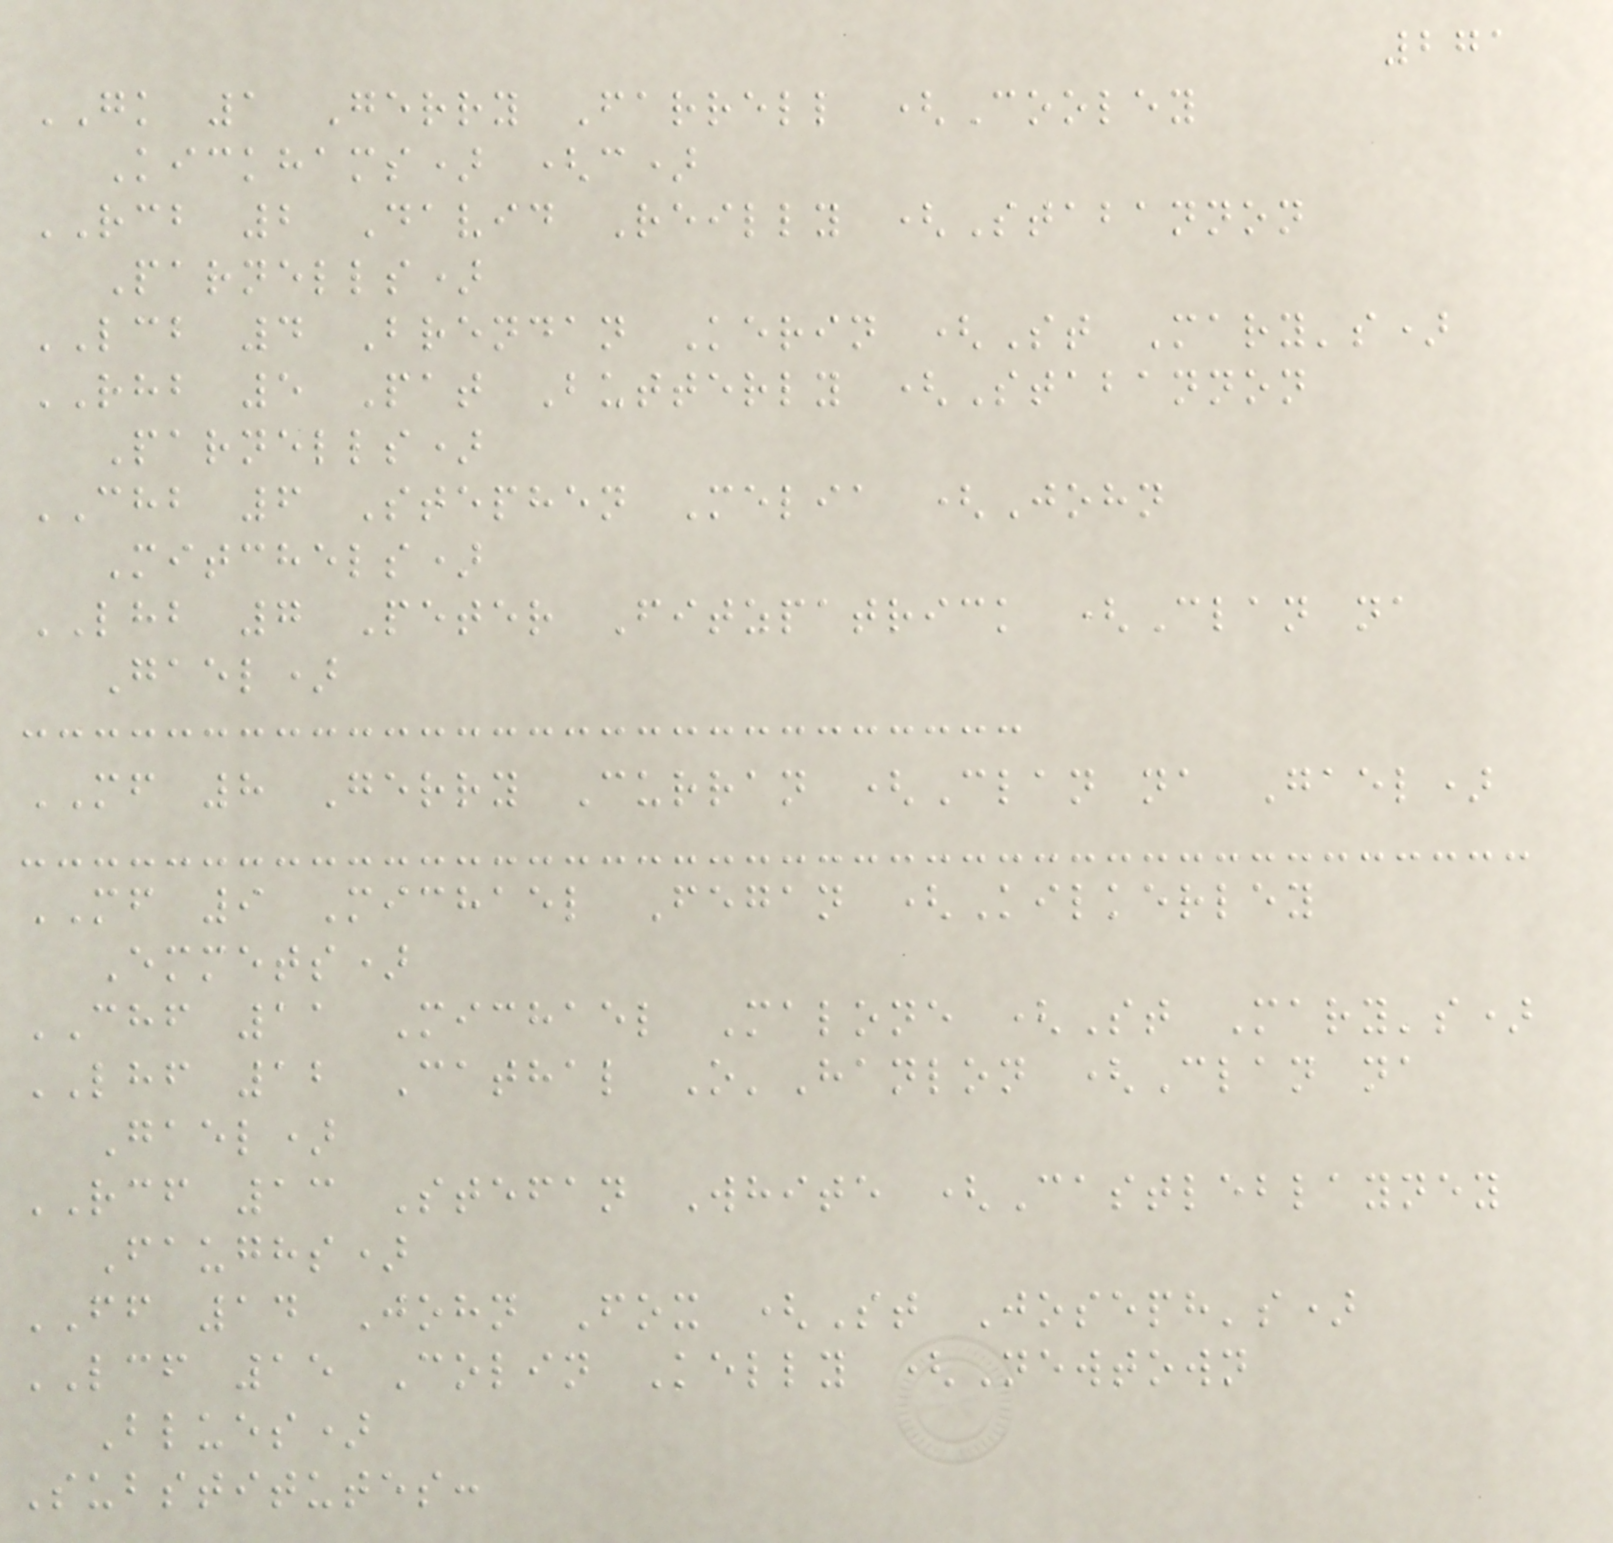271
GK 1 Gerry Farrell (Cooley
Kickhams) (c)
RCB 2 David Reilly (Stabannon
Parnells)
LCB 4 Brendan Kerin (St Mary's)
RHB 5 Pat Butterly (Stabannon
Parnells)
CHB 6 Stephen Melia (John
Mitchels)
LHB 7 Peter Fitzpatrick (Clan na
Gael)
MF 8 Gerry Curran (Clan na Gael)
MF 9 Michael Fegan (Kilkerley
Emmets)
CHF 11 Michael Malone (St Mary's)
LHF 12 Cathal O'Hanlon (Clan na
Gael)
RCF 13 Stefan White (Castleblayney
Faughs)
FF 14 John Fox (St Joseph's)
LCF 15 Colin Kelly (Newtown
Blues)
Substitutes:
